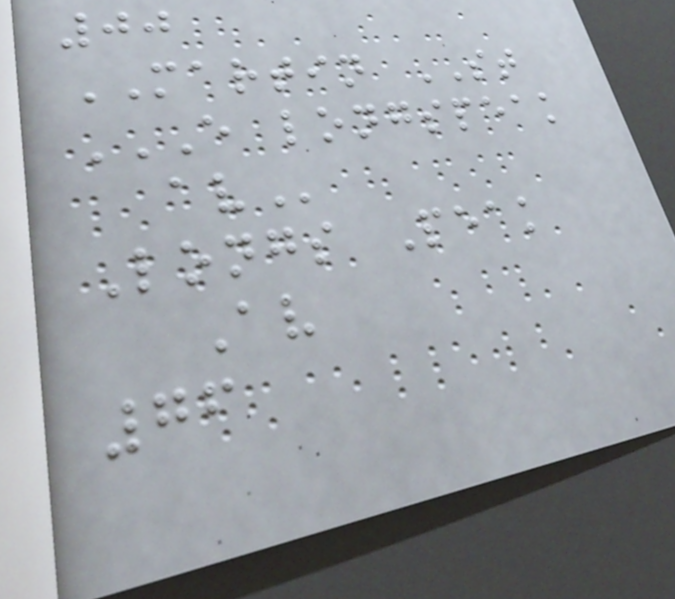00
MARTIN ST
E LONGSPEAK
AV
Longs Peak
Av
76
